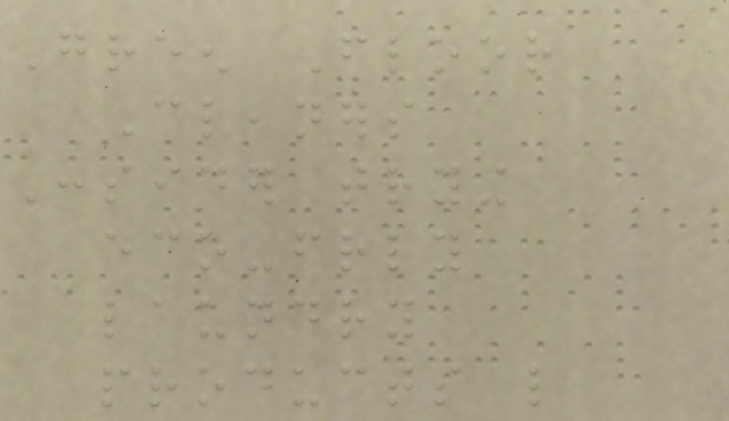Green Floor
Cleaners
Consider trying
eco-friendly
laundry
products like
